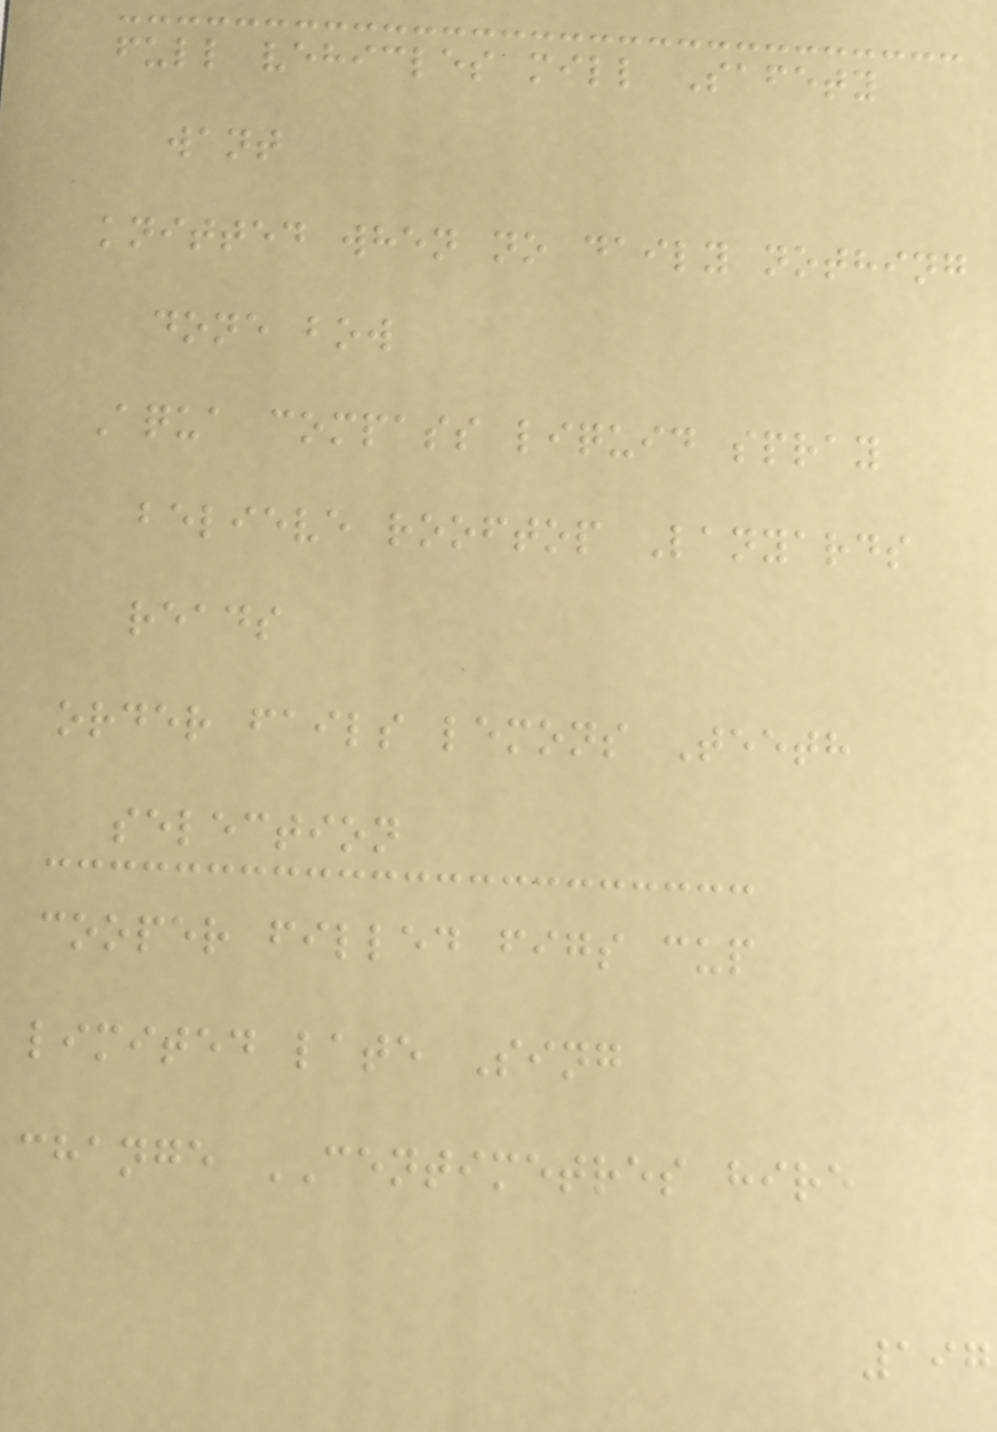full vehicles mill Safety
want
knitted when no daily nothing
done bow
Aqua compass liquid spray
believe rooftop Lanyards
reads
order fails lemons Teeth
selection
cooper filled figs cup
limited late Sing
change CENTIMETRES hire
197
